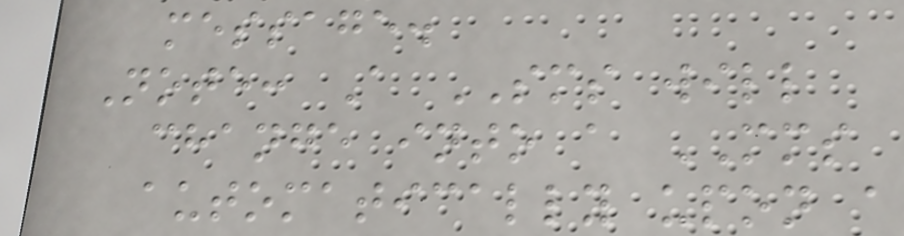message.
Note: A SMS will
change into a MMS
automatically upon a
